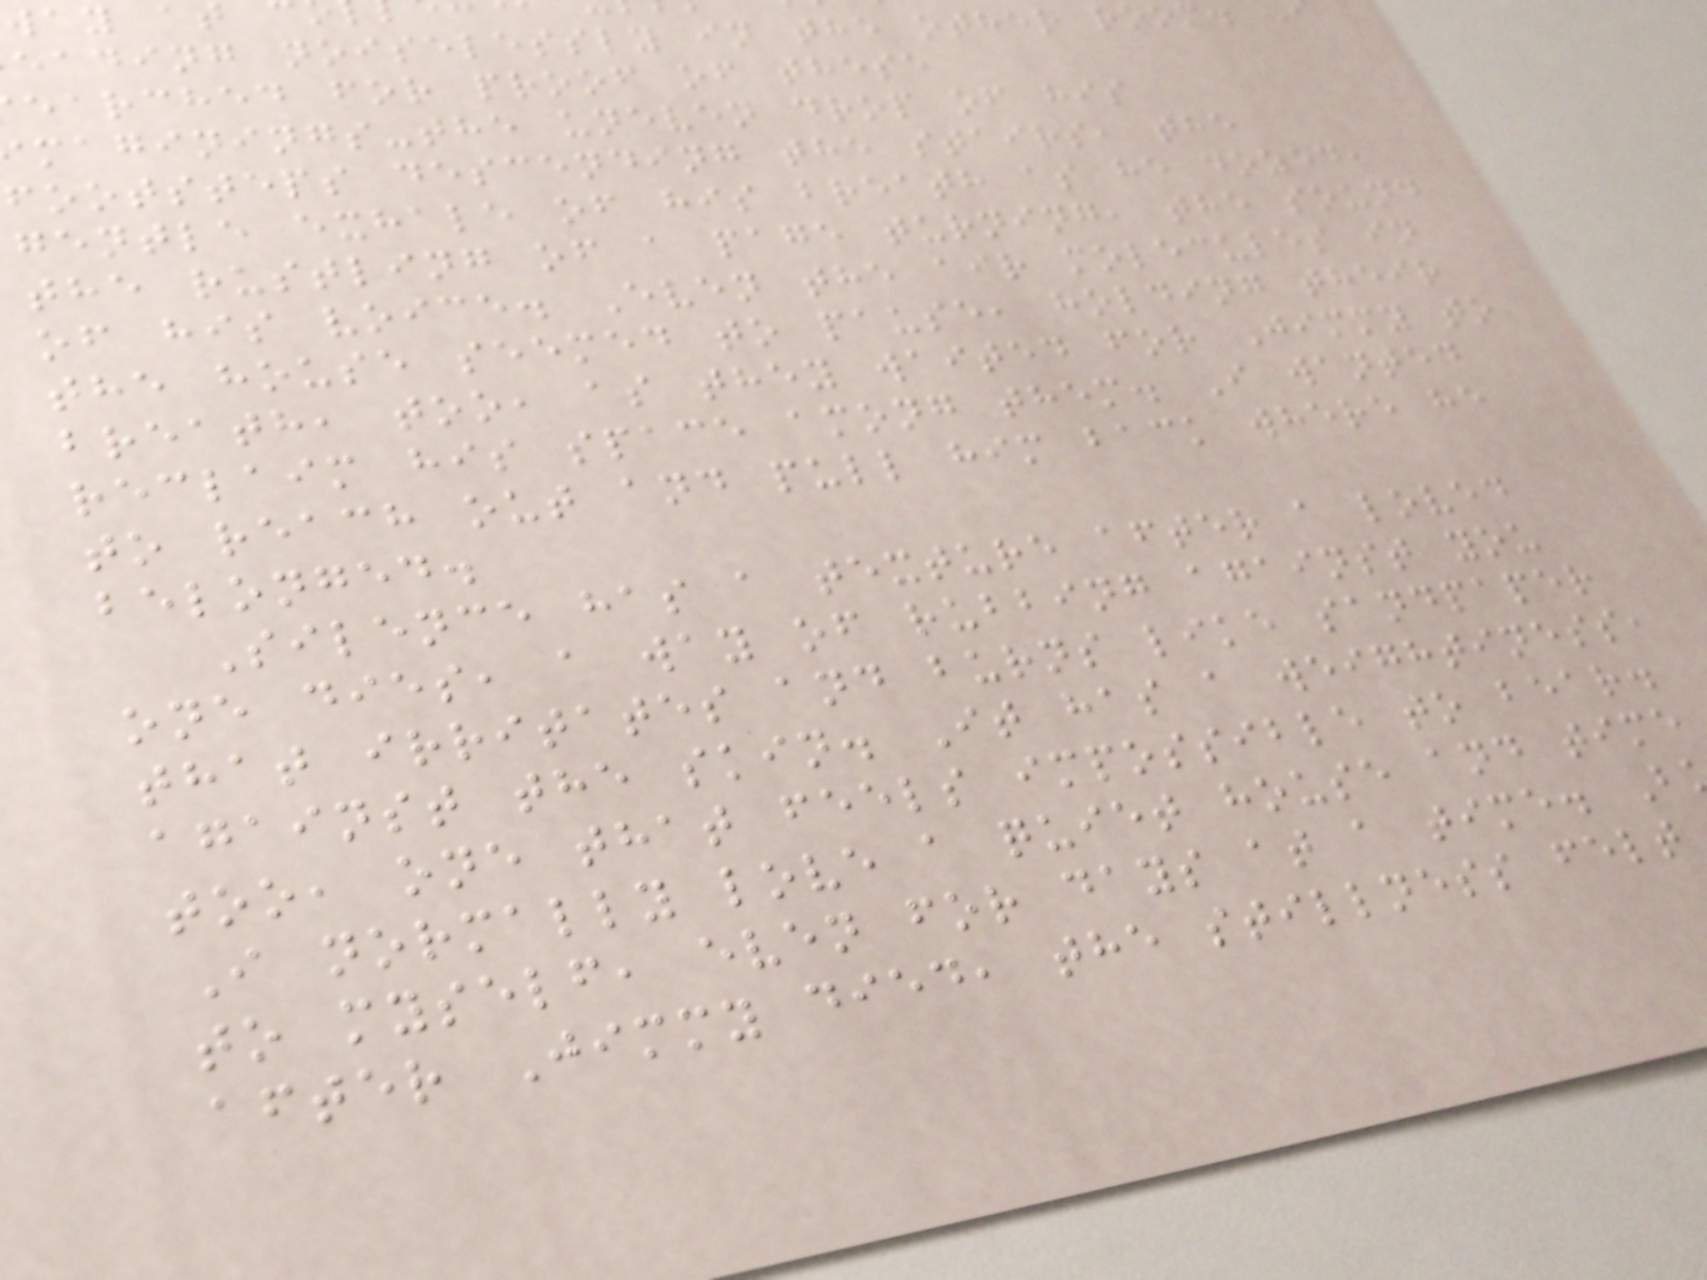eading noiselessly in the other room.
earched for proof of these
maginings-the uneven drop of his
footsteps descending the stairs, the
gentle exhale of his breath as he dozed,
the rustling of a page turning, the sound
of his voice. Even the air molecules in
the house seemed to pause, holding their
breath, too, as they waited for Jimmy to
reclaim his space among them. I wanted
to reach out and pull him back where he
belonged.
Silence has a texture after a loved
one dies, a way of rubbing against you
that irritates and burns like sandpaper
against the skin. It has a weightiness,
too, one that feels impossible to bear.
I normally love a quiet house and time
to myself, even for days at a time. B
after Jimmy died, the stillness felt
